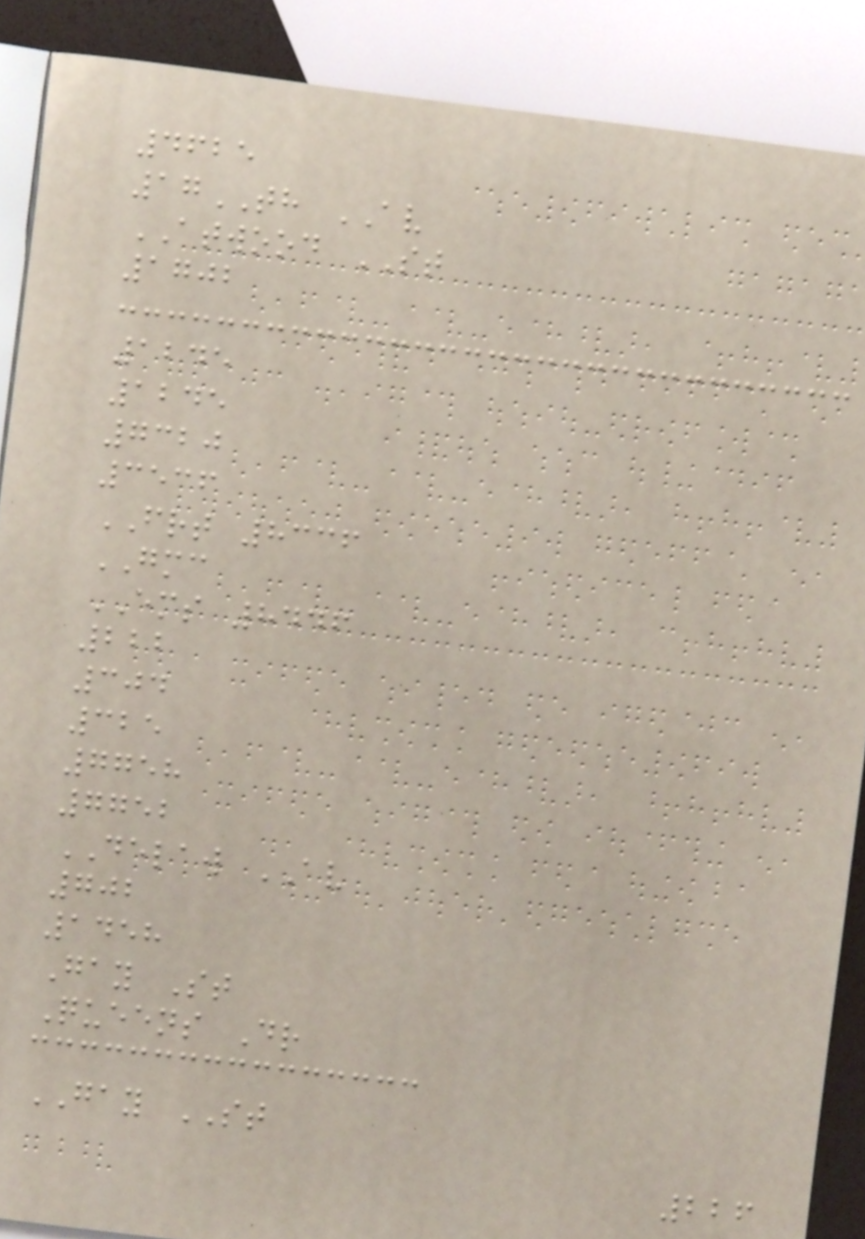4625
17TH AV
ATWOOD ST
1702
1245
1245
7320
3536
FRT 8336
GMC
EMS 8446
222
304
325
7758
7752
DELAW AV
702
1458
Gay St
Queens Dr
GAY ST
226
